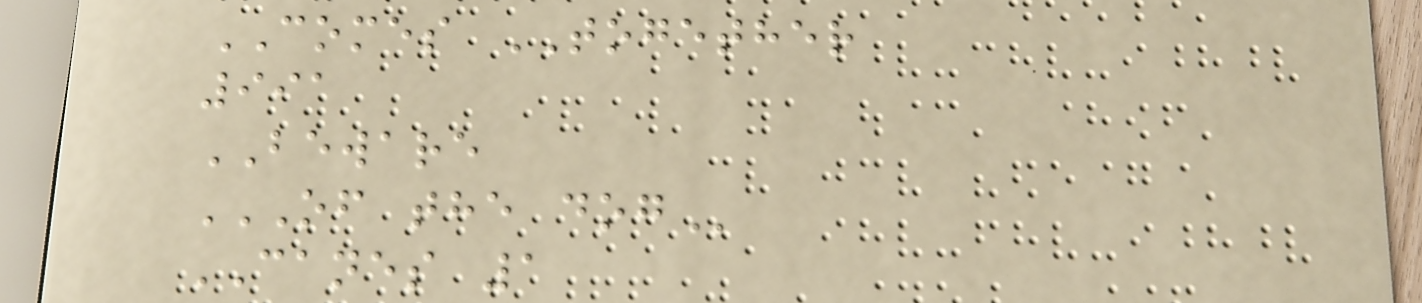COMES TOGETHER
991
BEWARE
OF THE DOG
CANES 1
